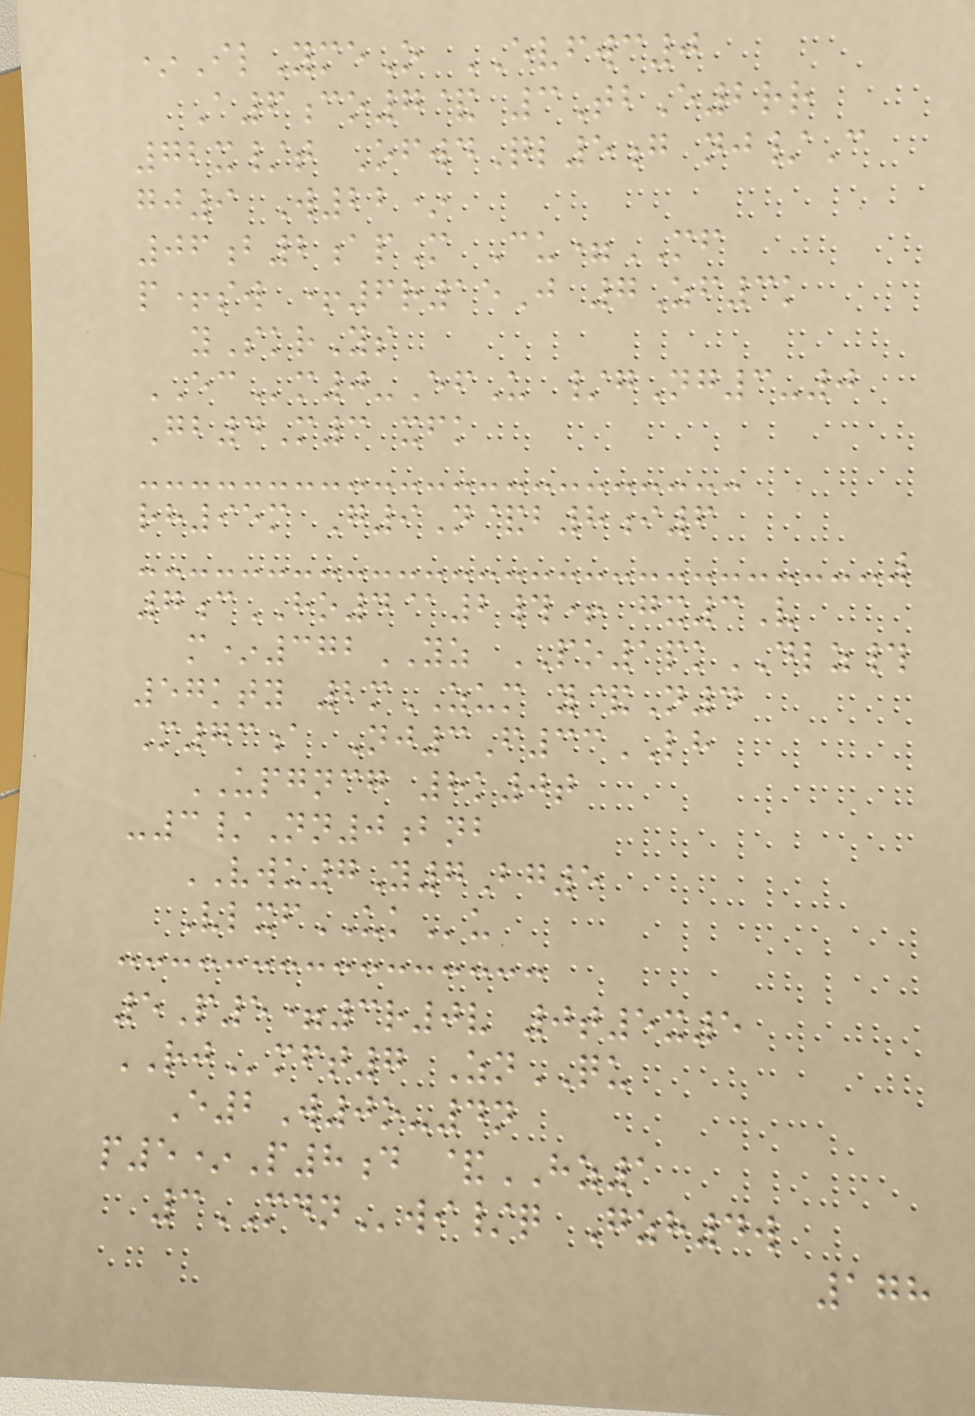*IlYmeO EVFWC0
A6co7& 3TbE2rr
72x/t OfwdQl5g nj/C
gj9 W22*
06b2apM Cu=MF
p+sw +6r15J 7Zf3k
ySkrYs
ECm0-EfU /gNg3-0
Gb4M3 xfk
rh95m G9N&b8i6
7cHO4@2#+ gx3V
m*372YZ PO1pkDLZ#
57kty 2mZUM y&N4
M73a Nj3F33LH
UPGNCG 8k0t
-3/Nn0bnb
VWU7Y7Bg5
VlxfUKu
5P5=3r0v 0t5x5
RJmft7 ZnQU
E2W0o-4n
p5*P8d &HZ1
3MDNwi/q Gzh4w
178
